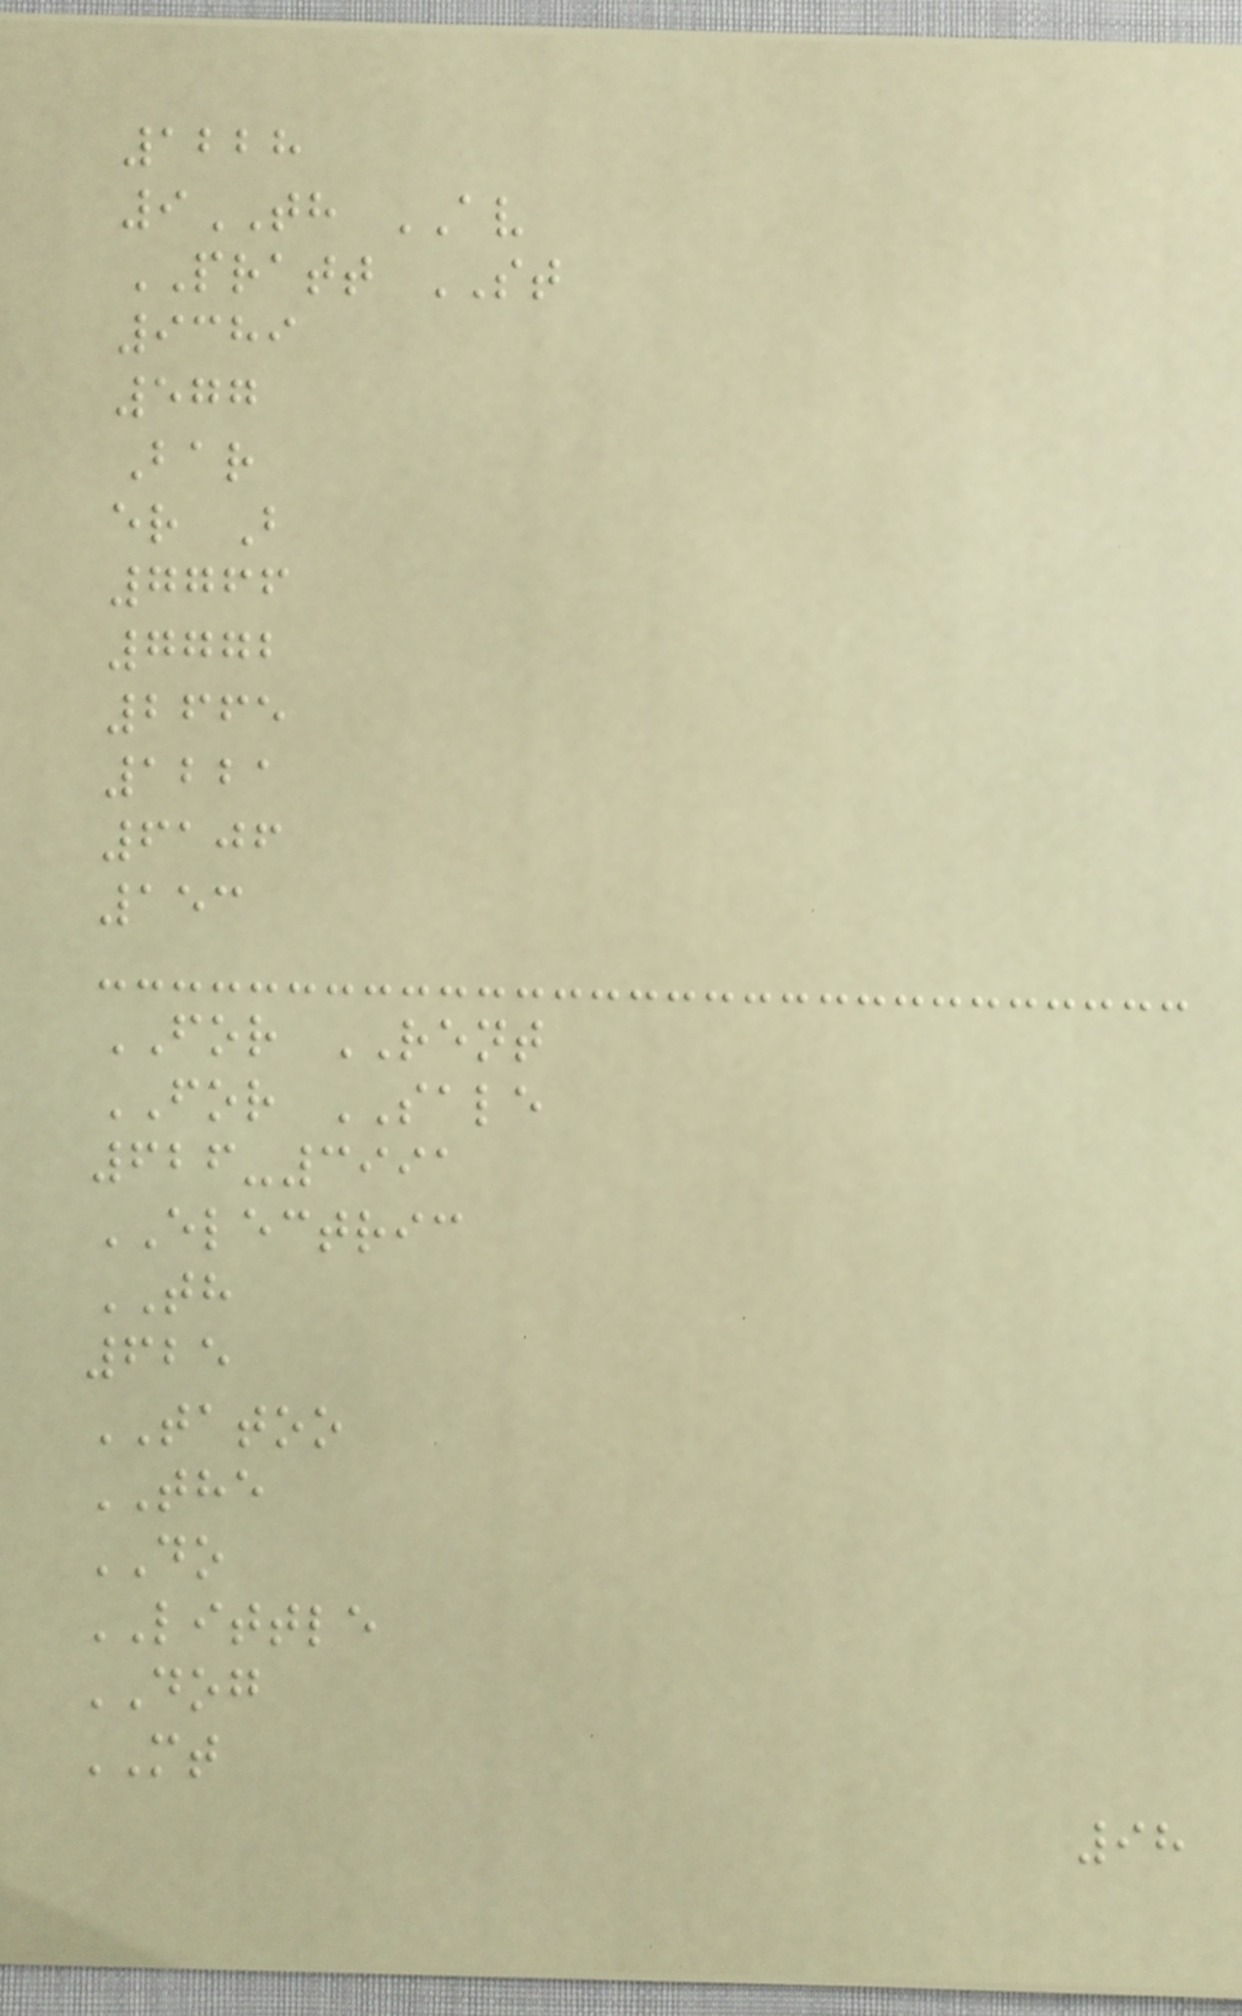1228
9TH AV
PRATT ST
9389
577
Bar
er B
7766
7772
2665
1221
6106
153
FOR RENT
FOR SALE
626-3991
ELECTRIC
TH
625
TATOO
THE
DO
LITTLE
DOG
MT
98
